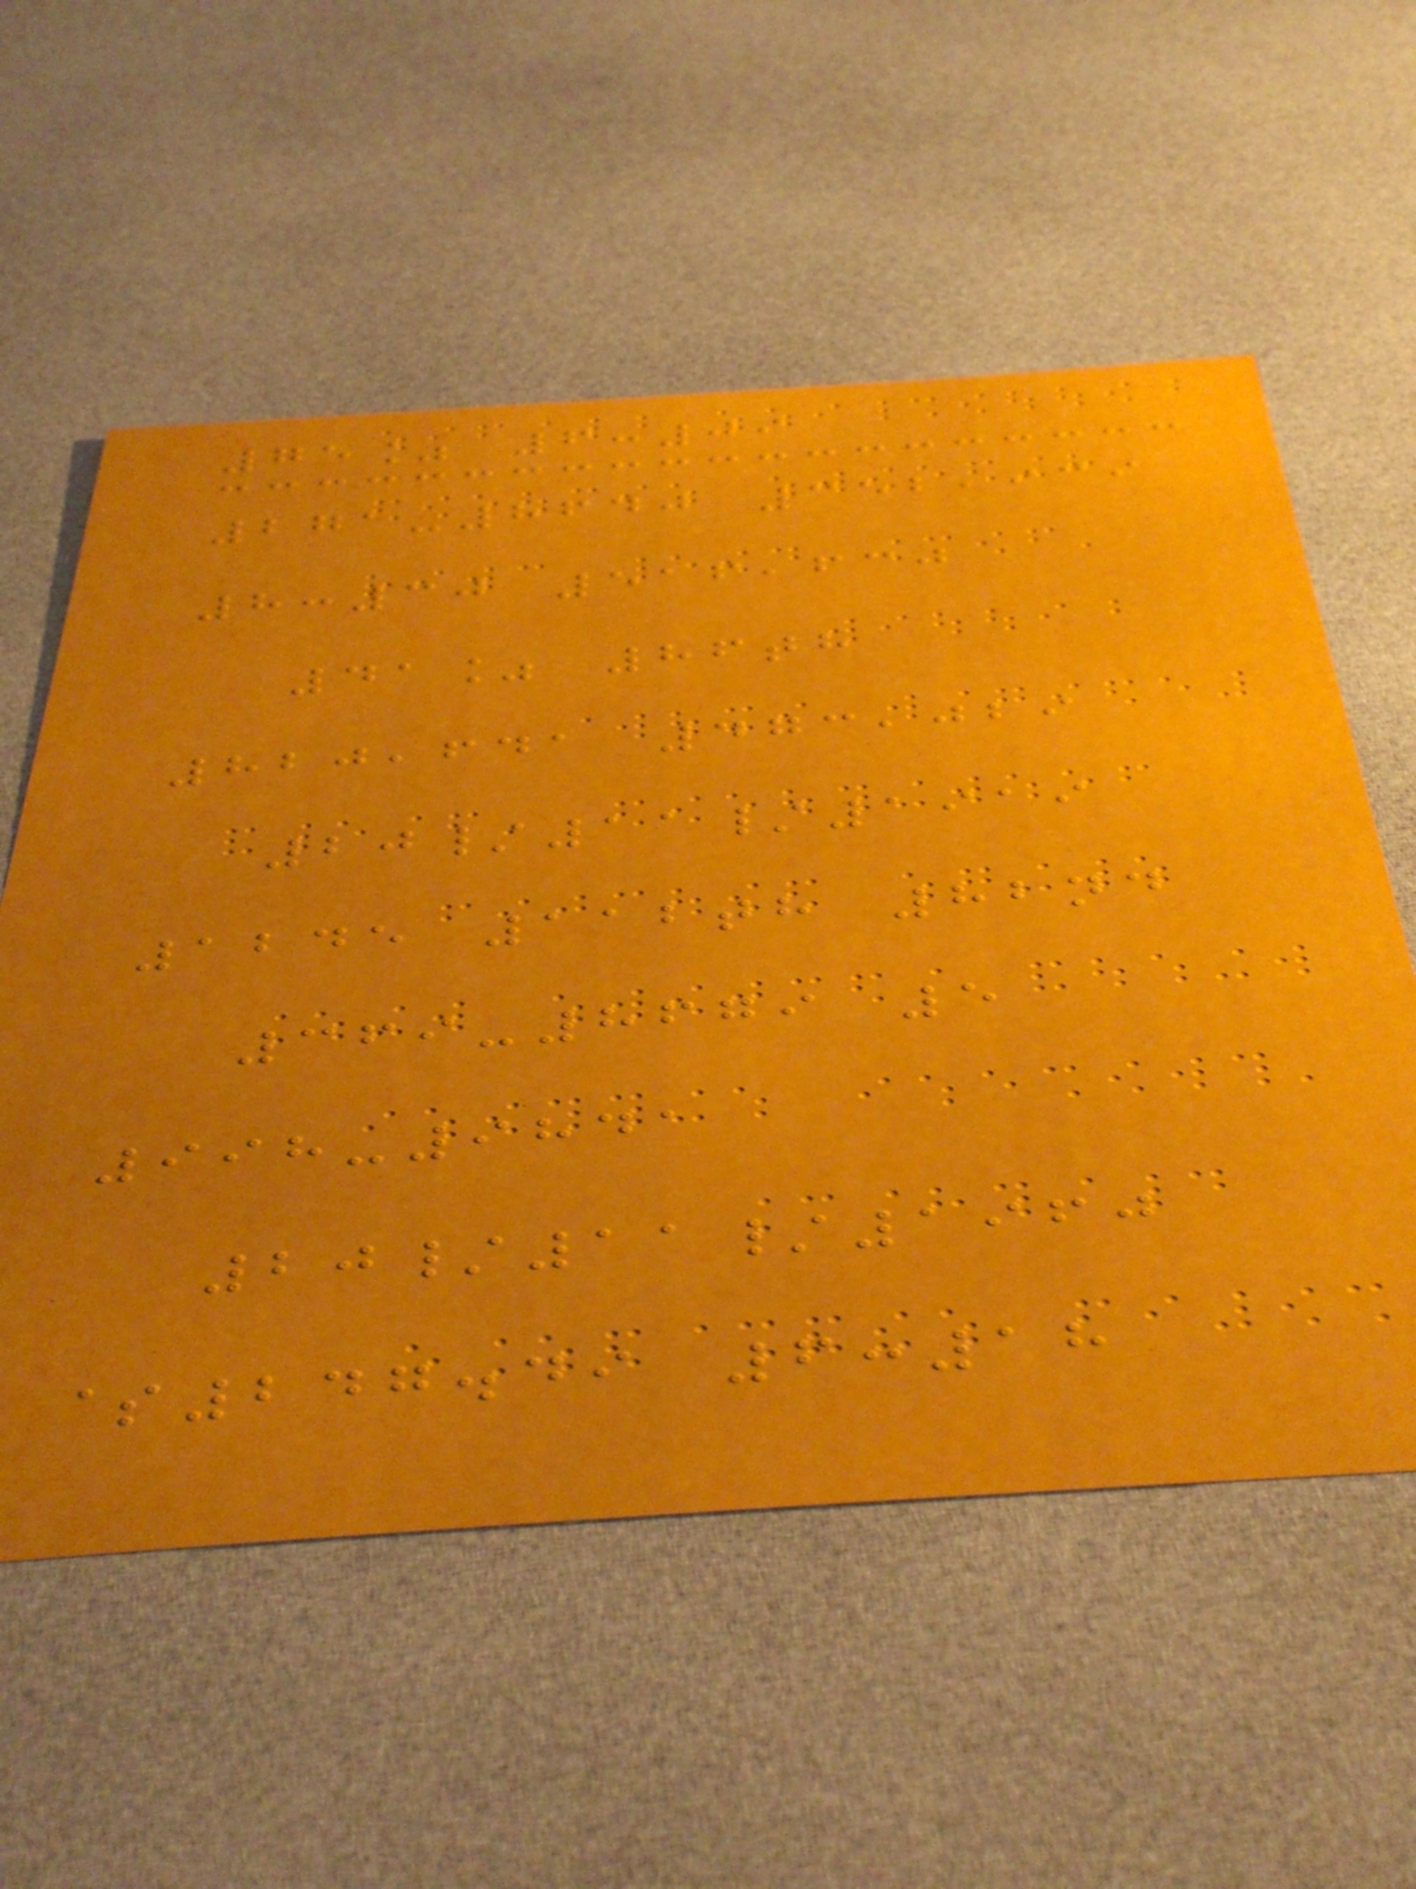75% 6:09
271-8640 352,939
8:30 516,630
41% 86th
820,641 473,029
20/11/1919
1245 112th 82nd
369-8679 5
998-9841
20/11/1960
$247.49 6:18
